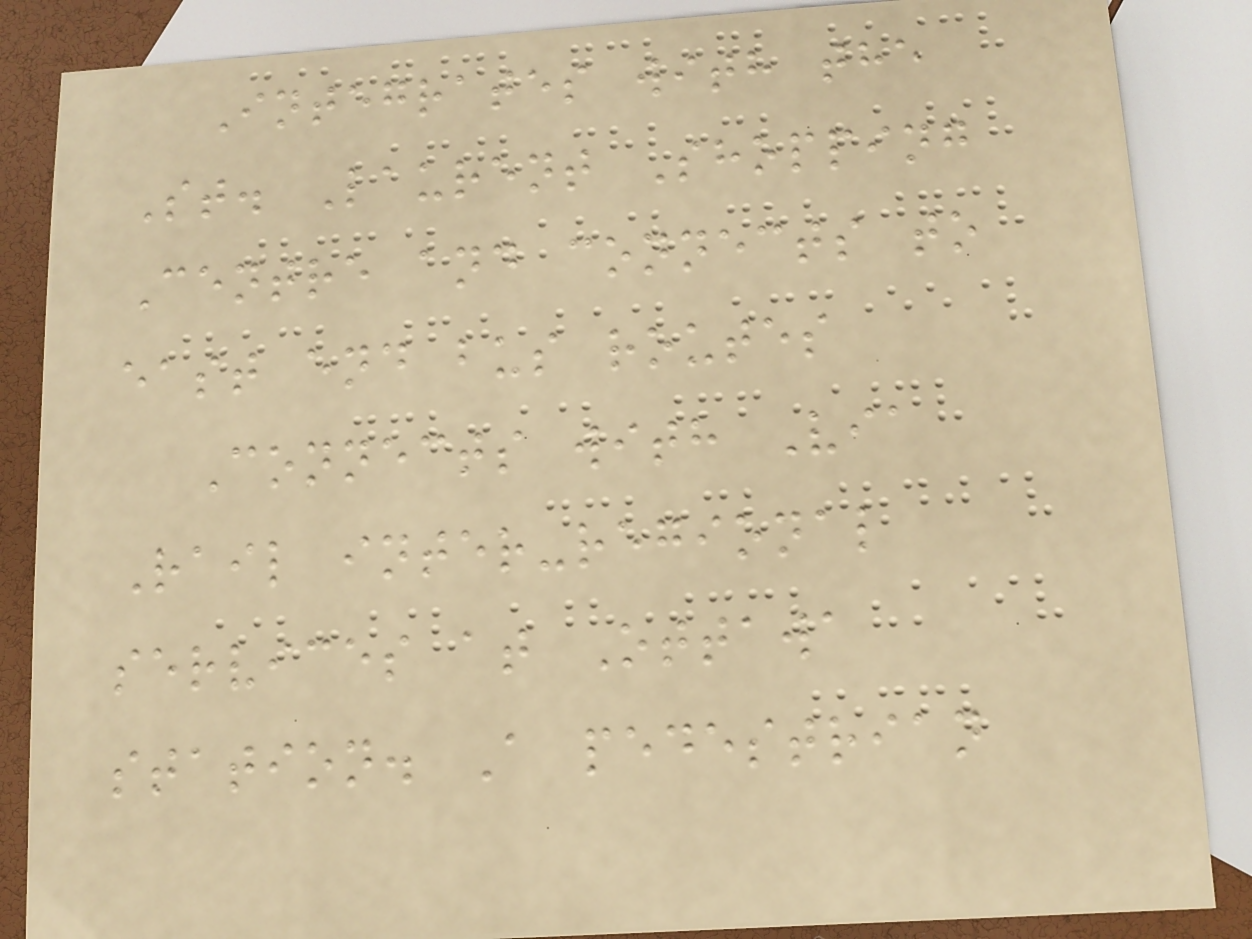Integrates with the
St. Laurent Shopping
Centre and connects to
east end bus routes
Connects with Via
Rail inter-regional
services at Ottawa
station. A pedestrian
